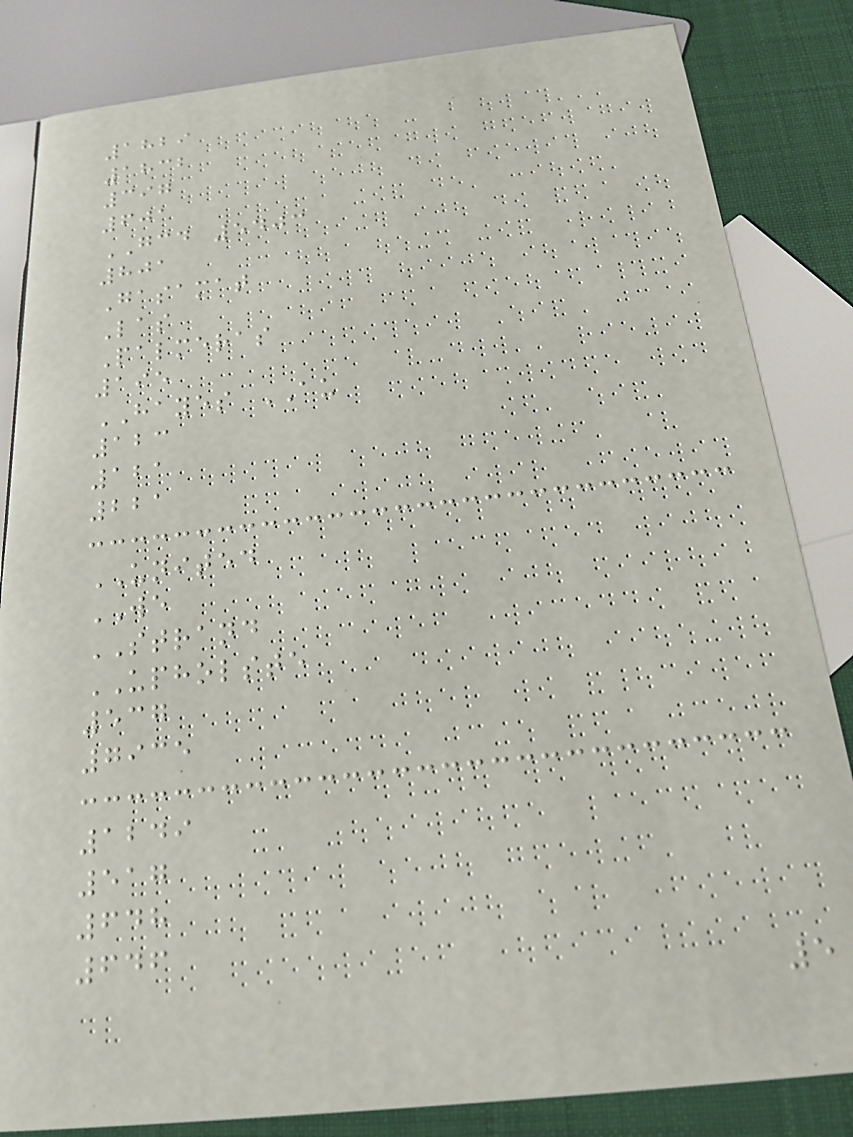1829
1832
397
601
GCD 5403
801
Gasamat
Las
Palmeras
195
HAYES AU
123
121
221
UNITED
WE
STRAND
UPHOLSTE
537
7935
1249
517
648
646
5
